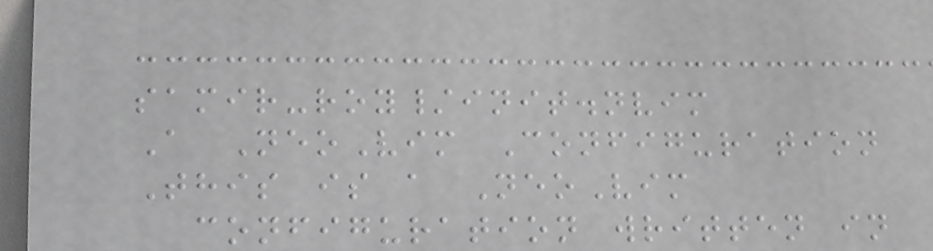samir-roy/init.nvim
A NeoVim Configuration
This is a NeoVim
configuration written in
